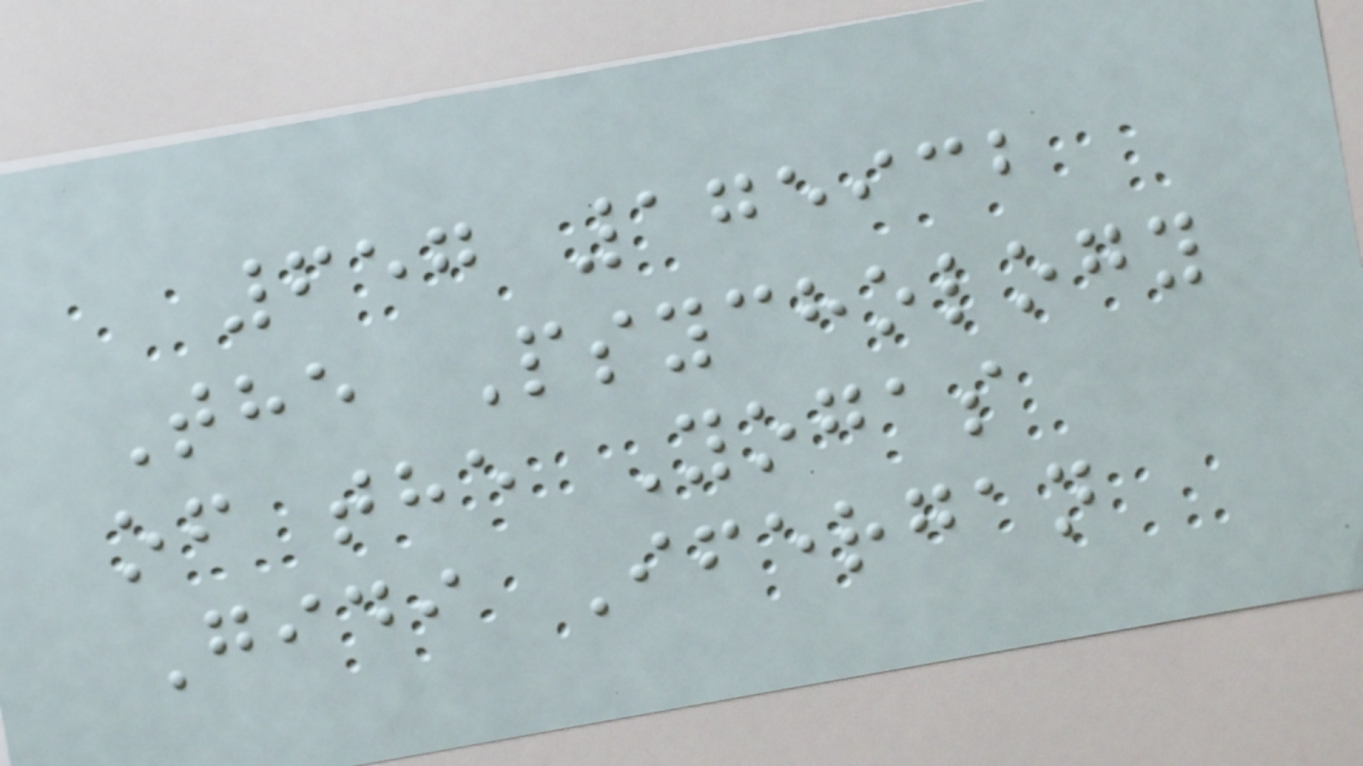657 175932
The Psychology
of the Yogas
Gidi Ifergan
